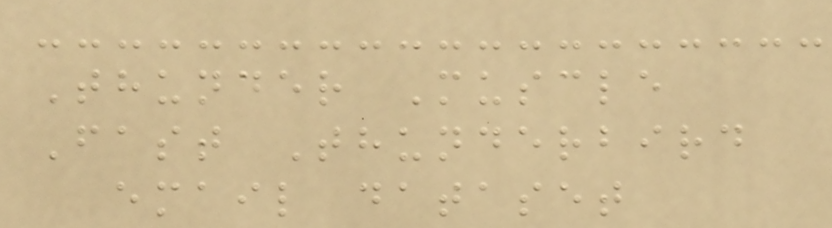Thunder Muscle
Fast Thunderbird
email dataset
